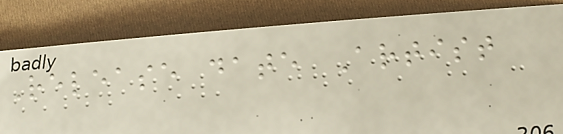Release date Artist
